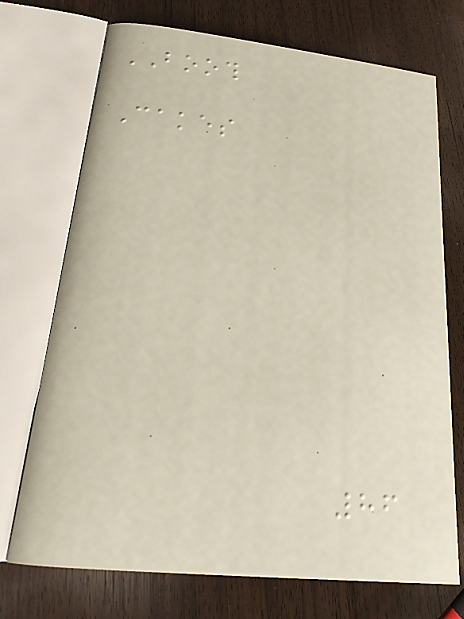BOOTH
Cakes
86
